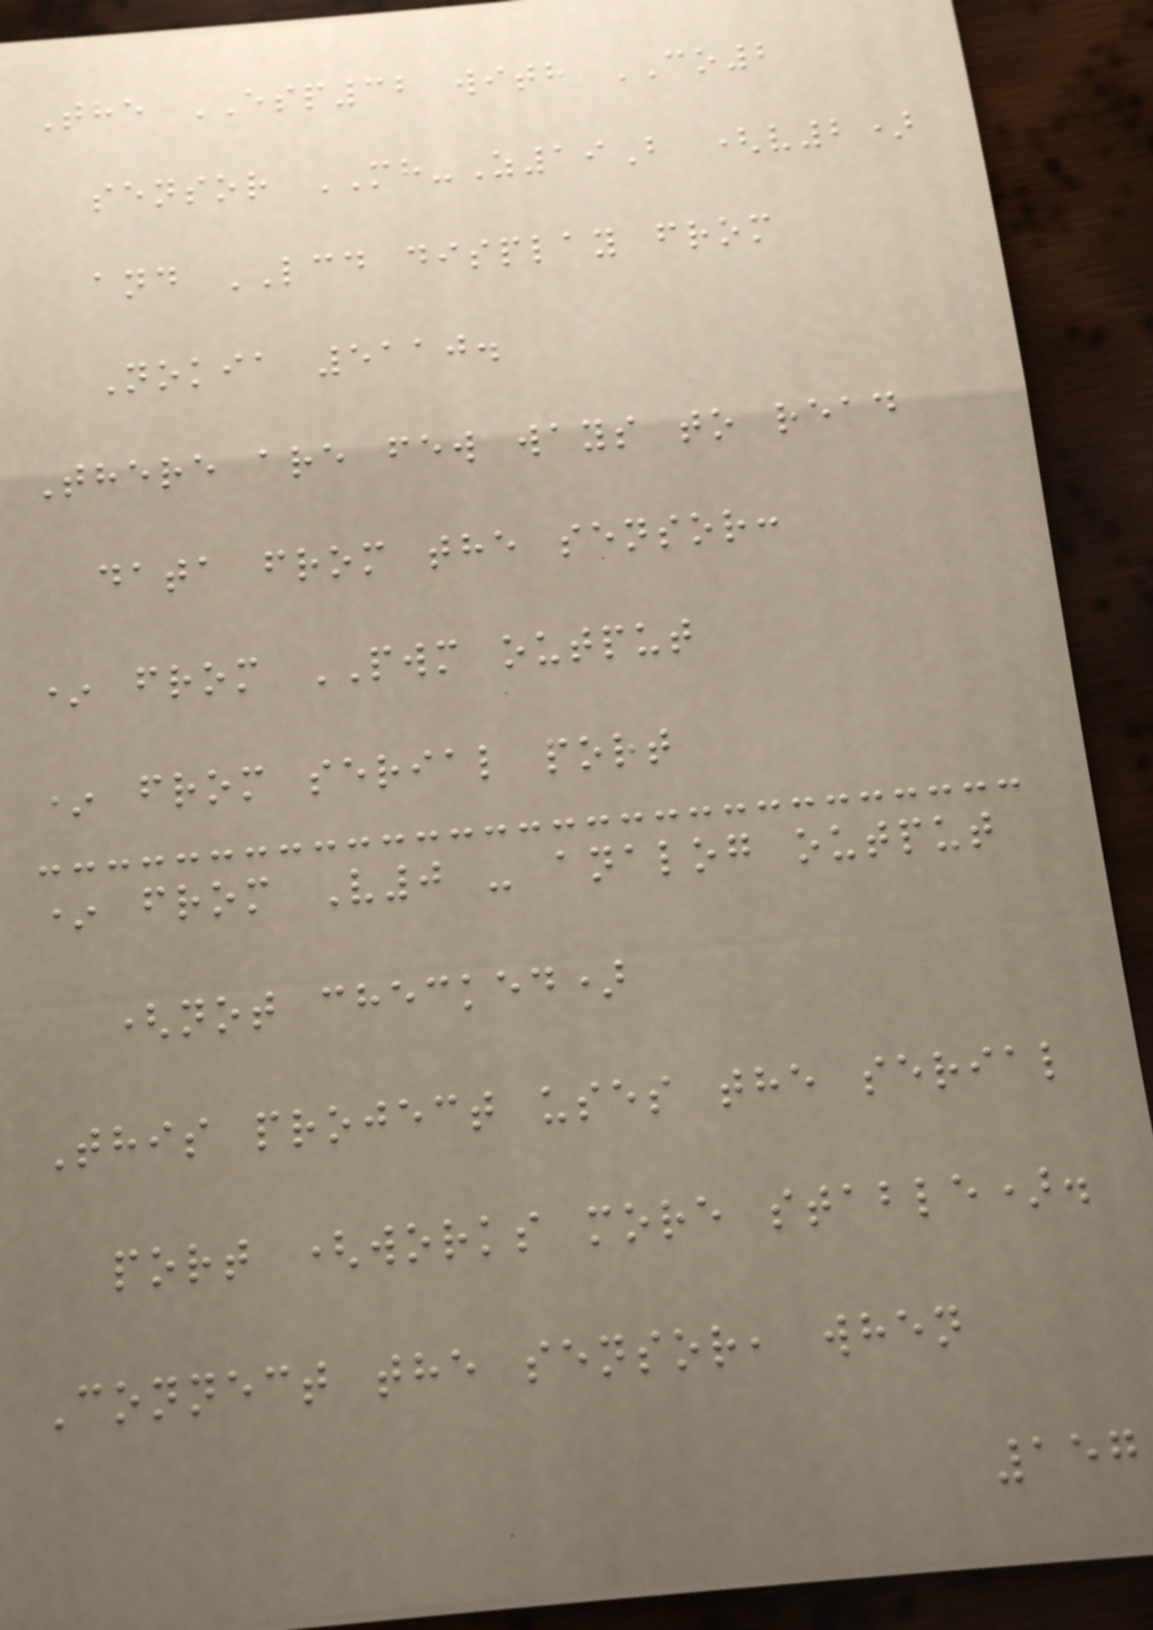The ESP32 with CO2
sensor MH-Z19B (v2)
and LCD display from
Nokia 5110.
There are few ways to read
data from the sensor:
* from PWM output
* from serial port
* from V0 - analog output
(not checked)
This project uses the serial
port (works more stable).
Connect the sensor, when
157
